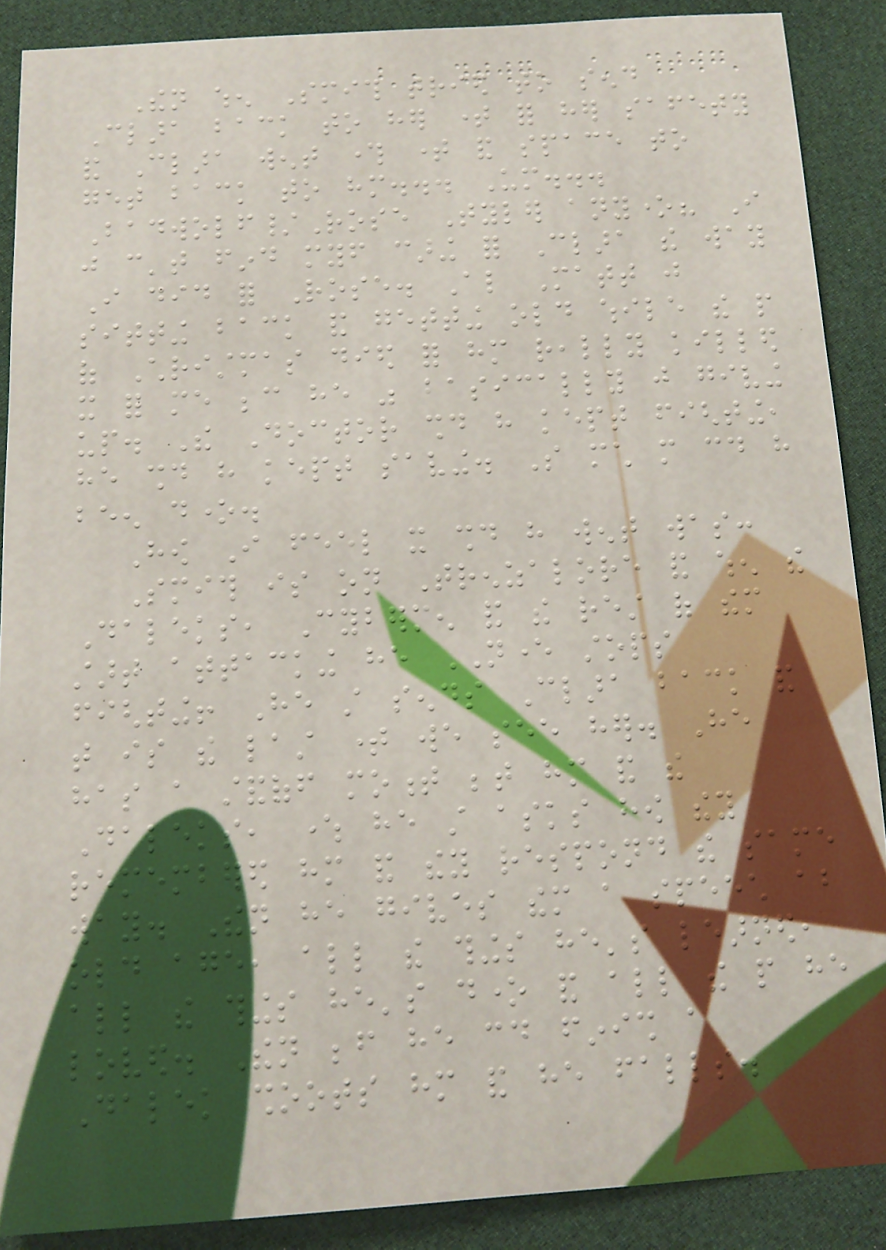Then when Smith tried to send
Clara back to her time for her safety
and Clara went through time and space to
get back to him... Um...
Badwolf/Rose Tyler anyone? I
just can't find myself caring for Clara the way
I did for Rose. Also Matt just
sitting back and getting old while the people
of Christmas died for him really killed
it for me because he was basically just giving
up. The Doctor should have kept fighting,
he should have kept saving. So much more could have
been done.
How I feel it should have went was:
Smith is on Trenzalore and when the
Daleks, Cybermen and the rest of them
start attacking he NEVER stops
fighting! He still sends Clara back and
that is the last time we see her. He
has a standoff moment between him and the
Daleks, where he still asks how they
remembered him and they respond the same
way. Then he gives them a speech about
old age, all the things he's learned,
all the things he's done and all the people he
loved. Then before he could finish a
Dalek shoots him and he falls.
